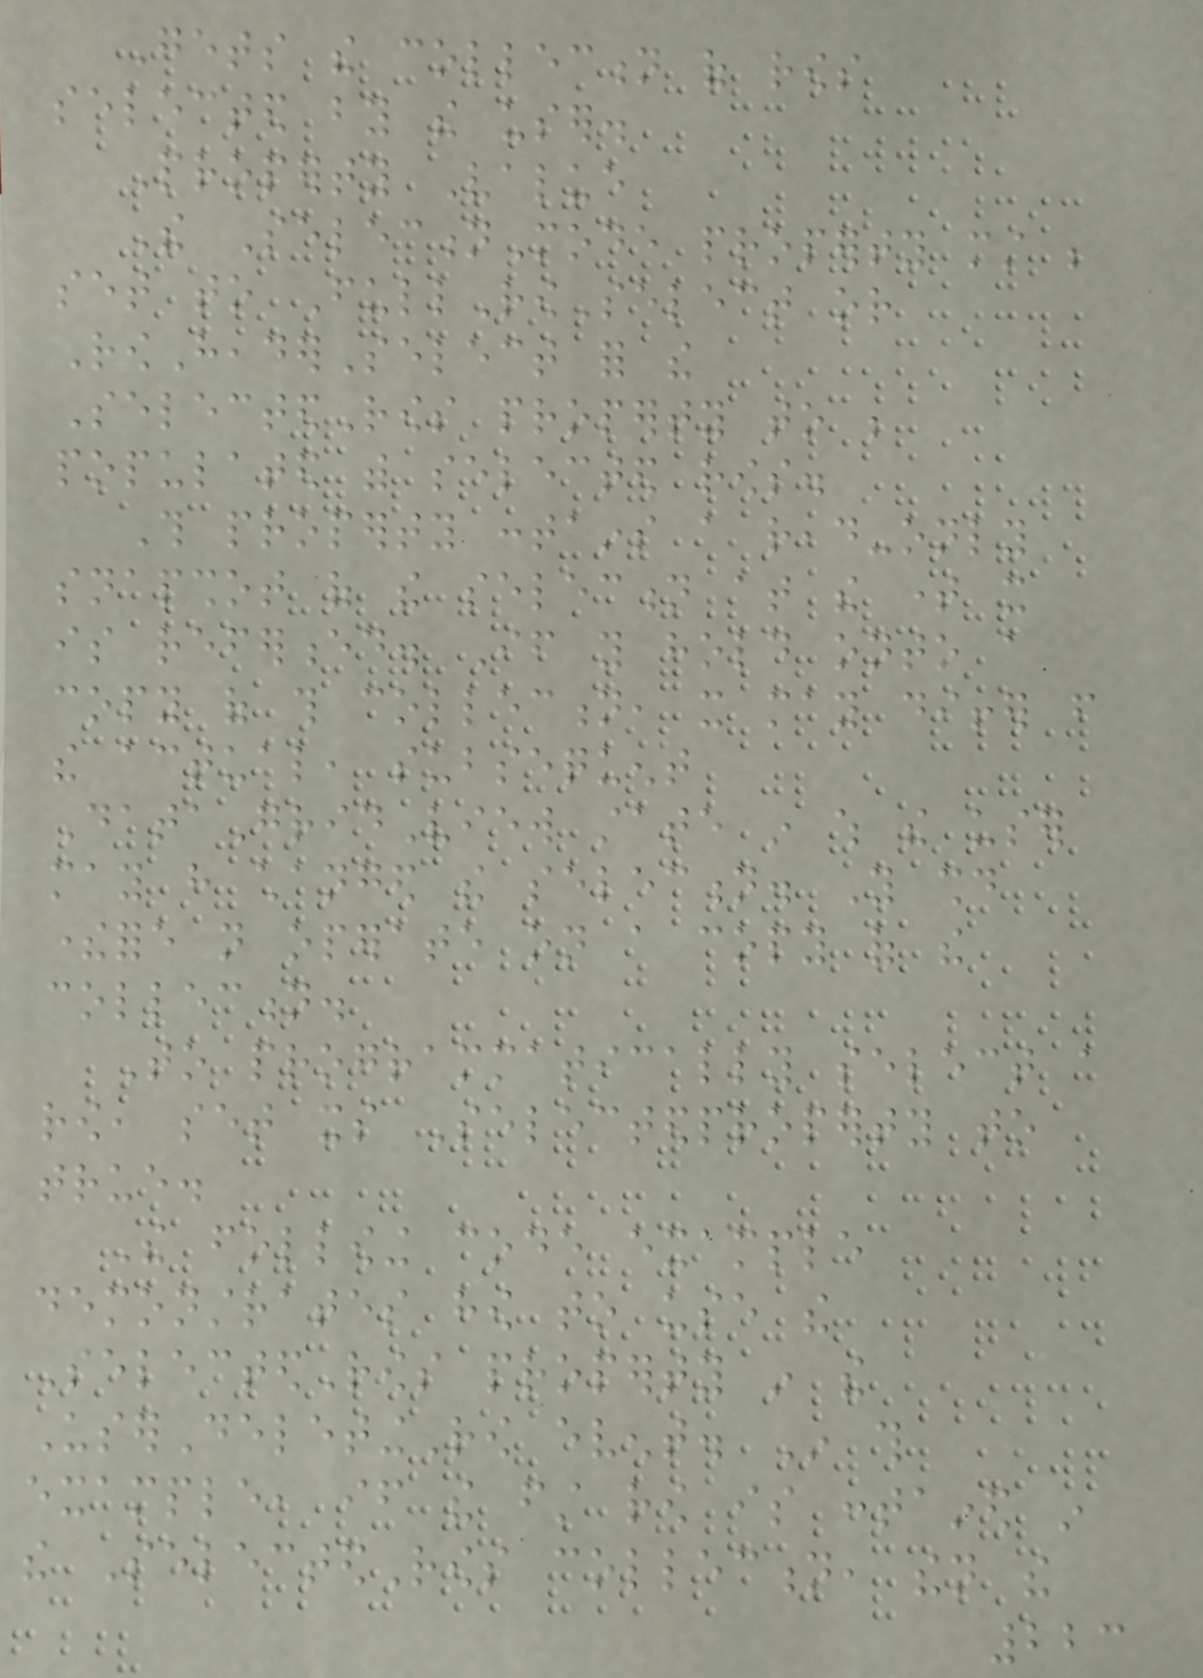Gets the collection of rows
selected by the user.
Property Value
The SelectionMode property must be
set to FullRowSelect or
RowHeaderSelect for the
SelectedRows property to be
populated with selected rows.
This property contains a read-only
snapshot of the selection at the time it
is referenced. If you hold onto a
copy of this collection, it may differ from
the actual, subsequent
DataGridView state in which the user
may have changed the selection. You should
therefore not operate on a copy of the
collection.
To programmatically select a
row, set its Selectedproperty to
true.
The following code example
demonstrates how to use the
SelectedRows property in the
UserDeletingRow event. In this
example, if the first row is contained in
the SelectedRows collection, then the
223
